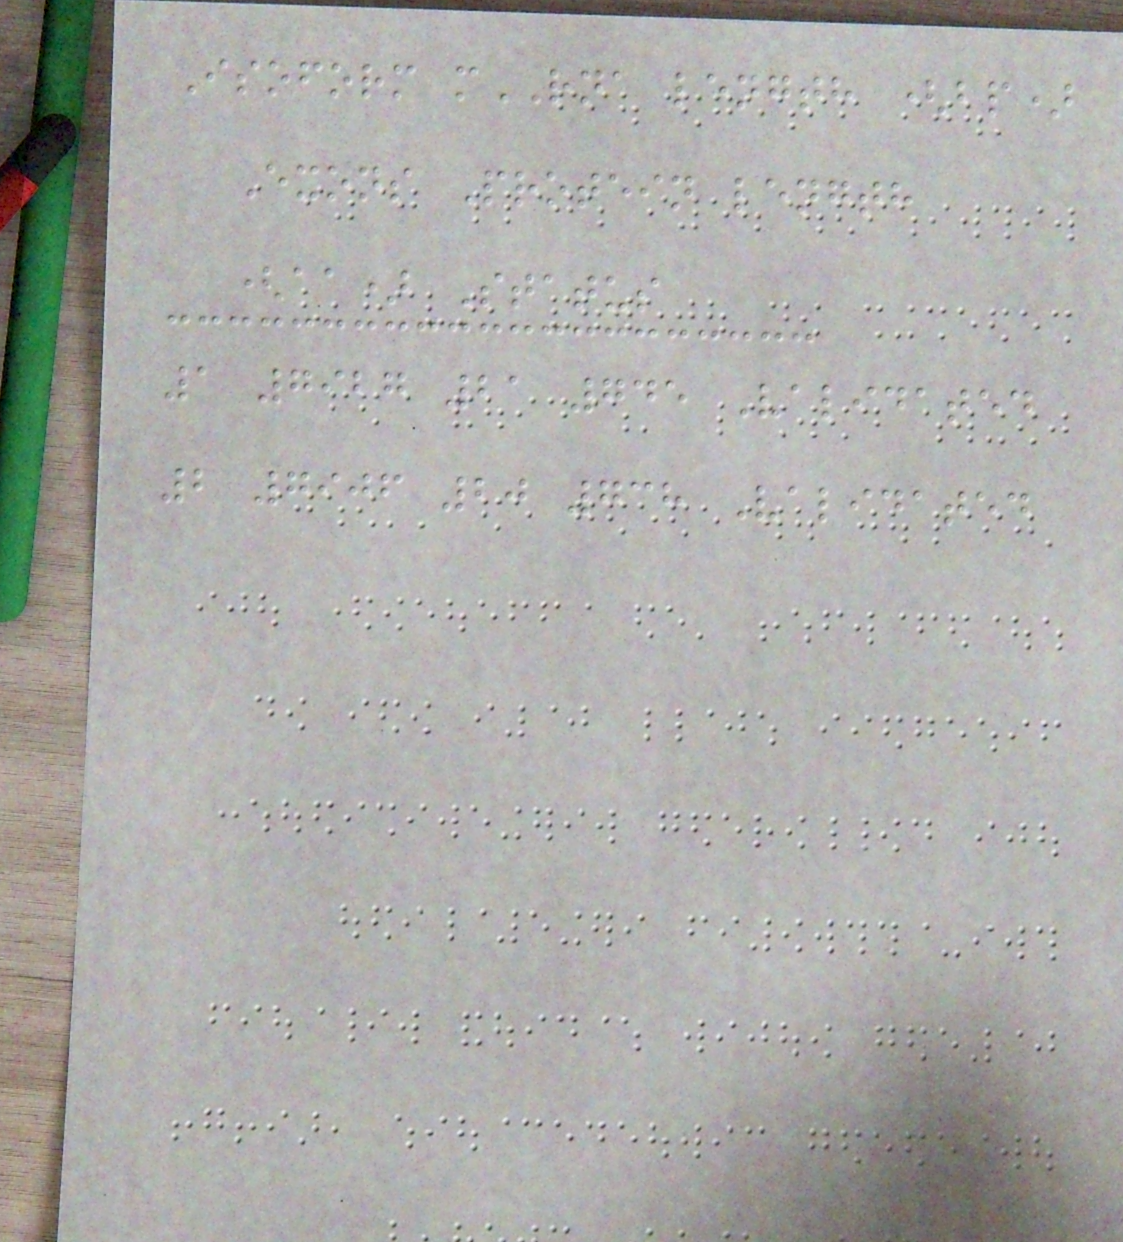Isoform mRNA length (bp)
Exons Protein length
(aa) Status
1 7927 21 745 Validated
2 7906 20 738 Validated
